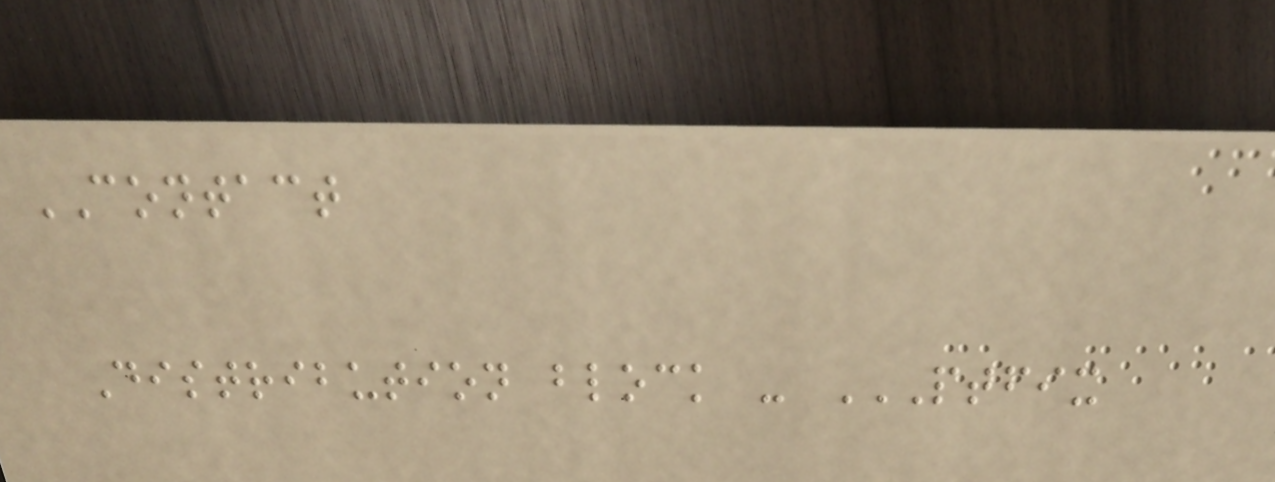CONTACT
Distribution block - PTFIX
